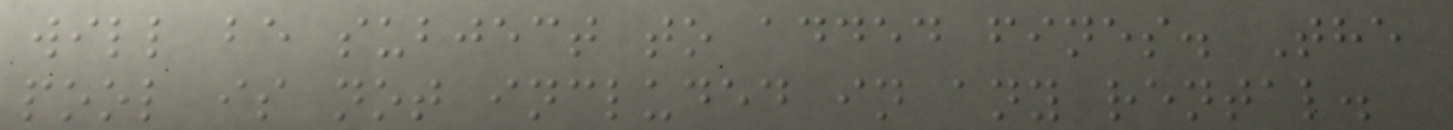will be subject to added fines. The
pool is not included in any rental.
